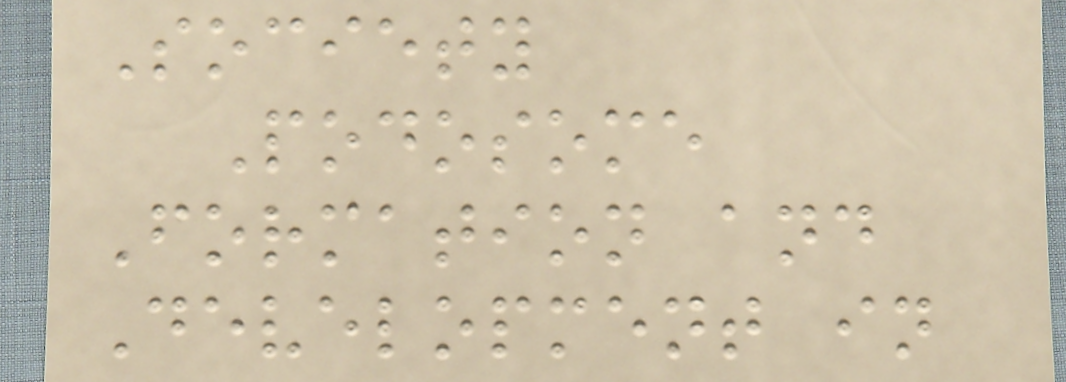Society
Podosome
Formation and
Development in
